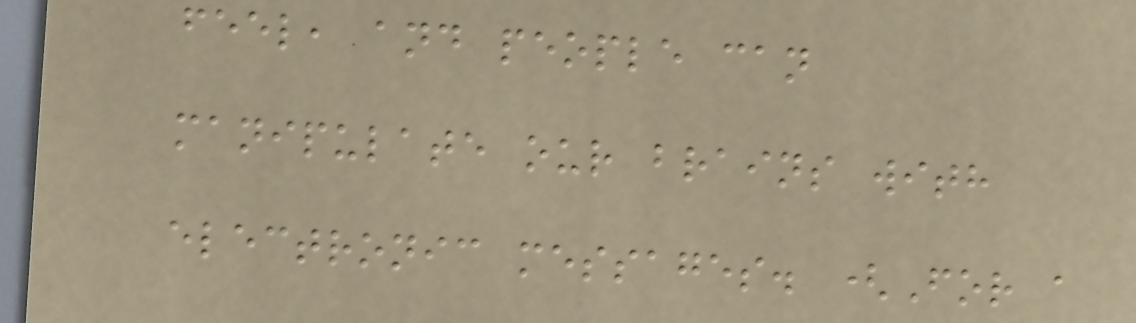feel, and people can
manipulate our brains with
electronic messages. (For a
